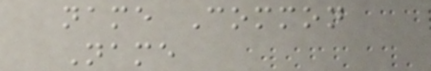name Common
Name
